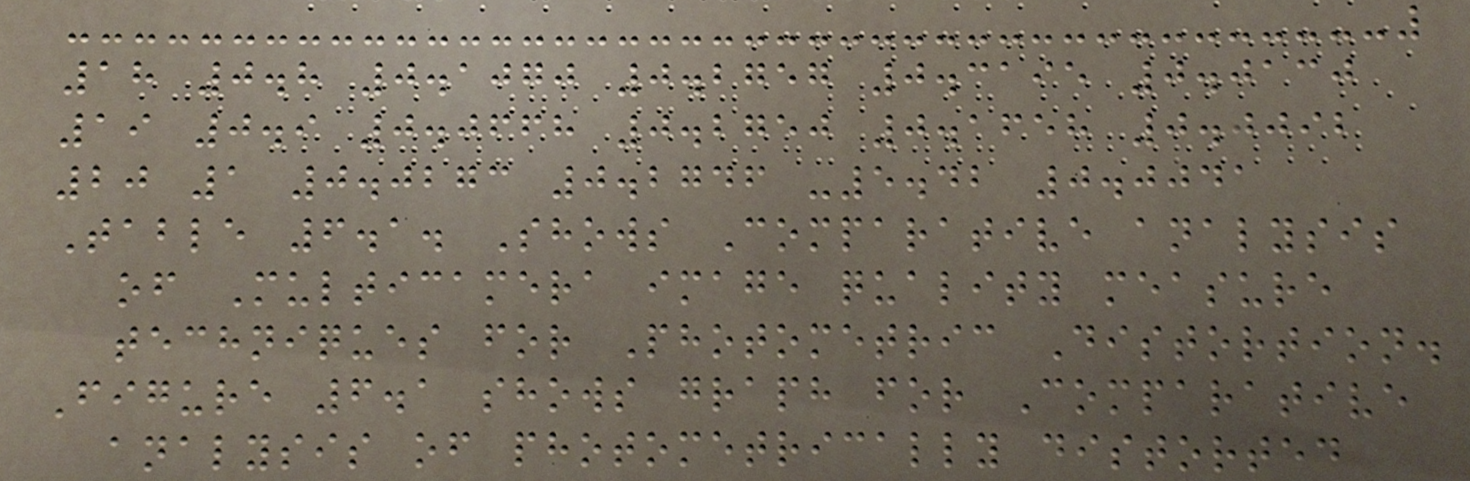18 0.8 0.1070 0.2757 0.3195 0.0130
19 0.9 0.0668 0.2750 0.1658 0.0092
20 1 0.0273 0.2746 -5.42 0.0041
Table 6.1. Shows Comparative analysis
of Multicamera image quality measure
techniques for Photometric Distortion.
Figure 6.1 shows graph for Comparative
analysis of photometrically distorted
